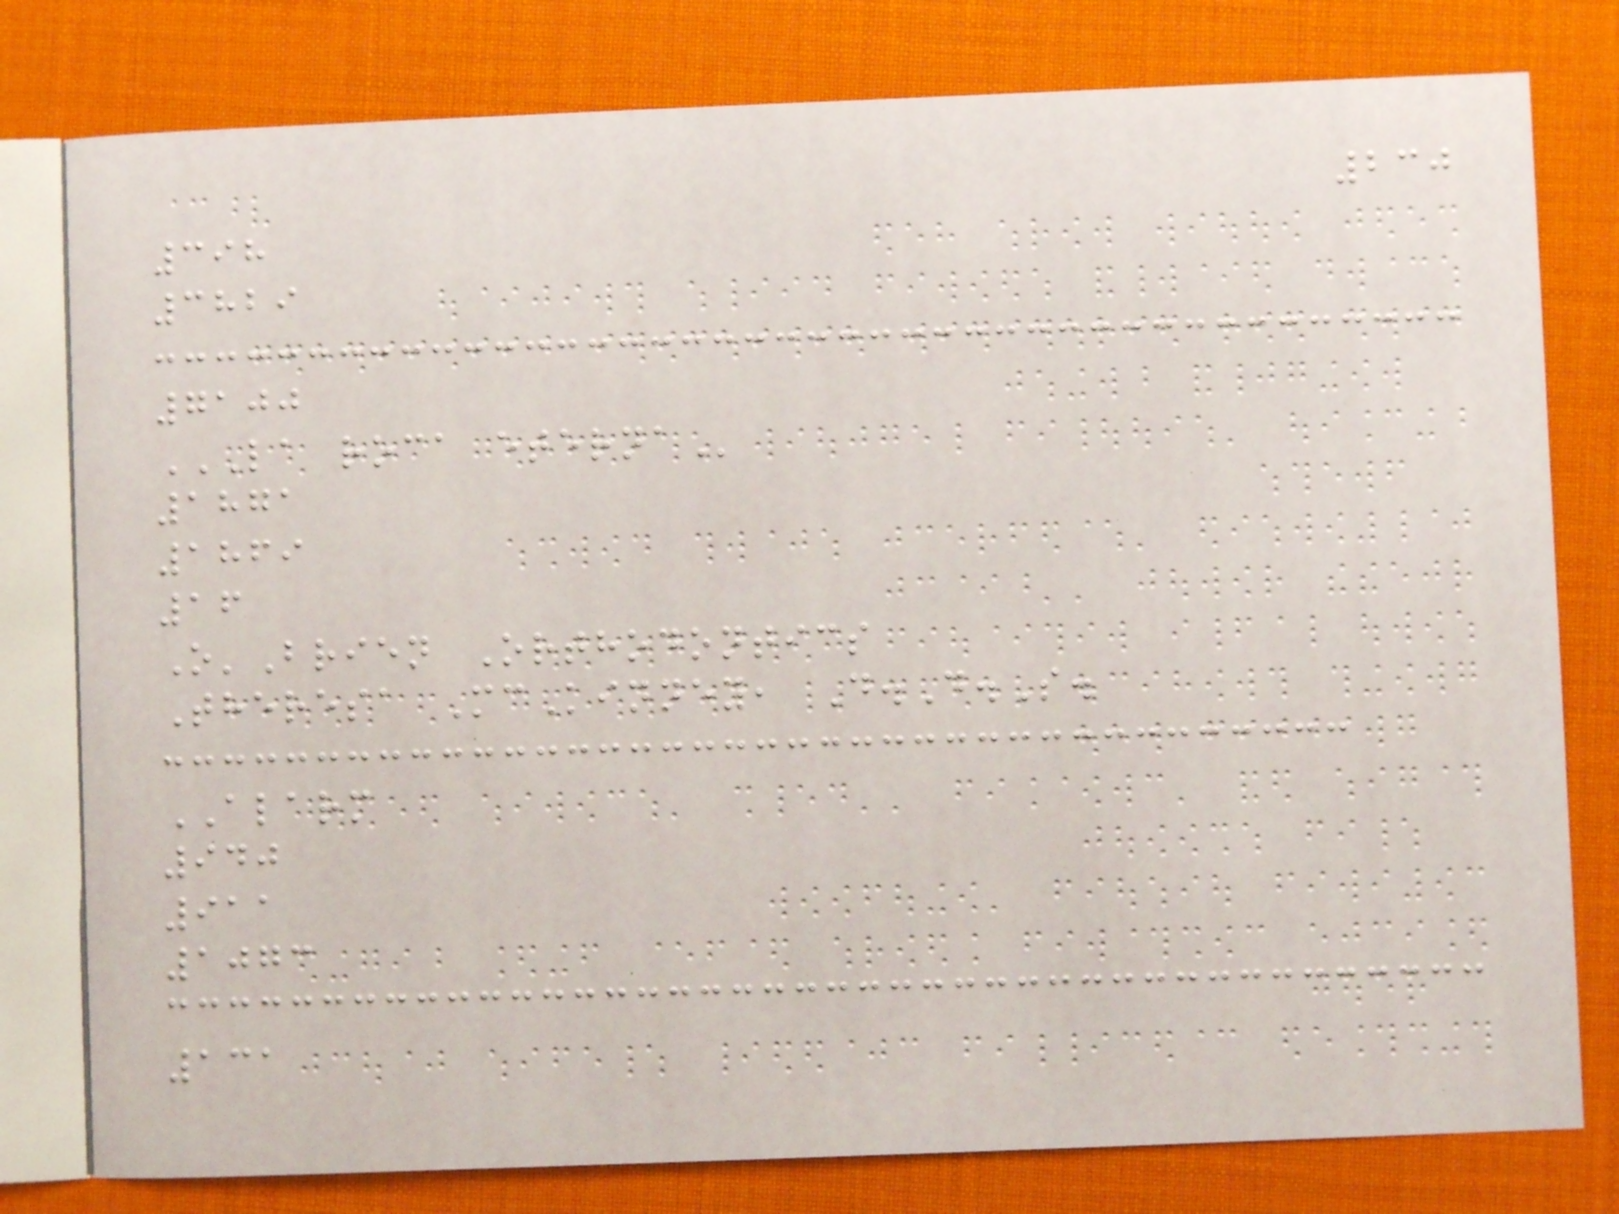230
398
3829
7100
LA ROCA ETERNA
1871
1869
16
O'Brien Orthodontics
Theresa McKinney, D.D.S.
ALARM
940
911
1073
131
